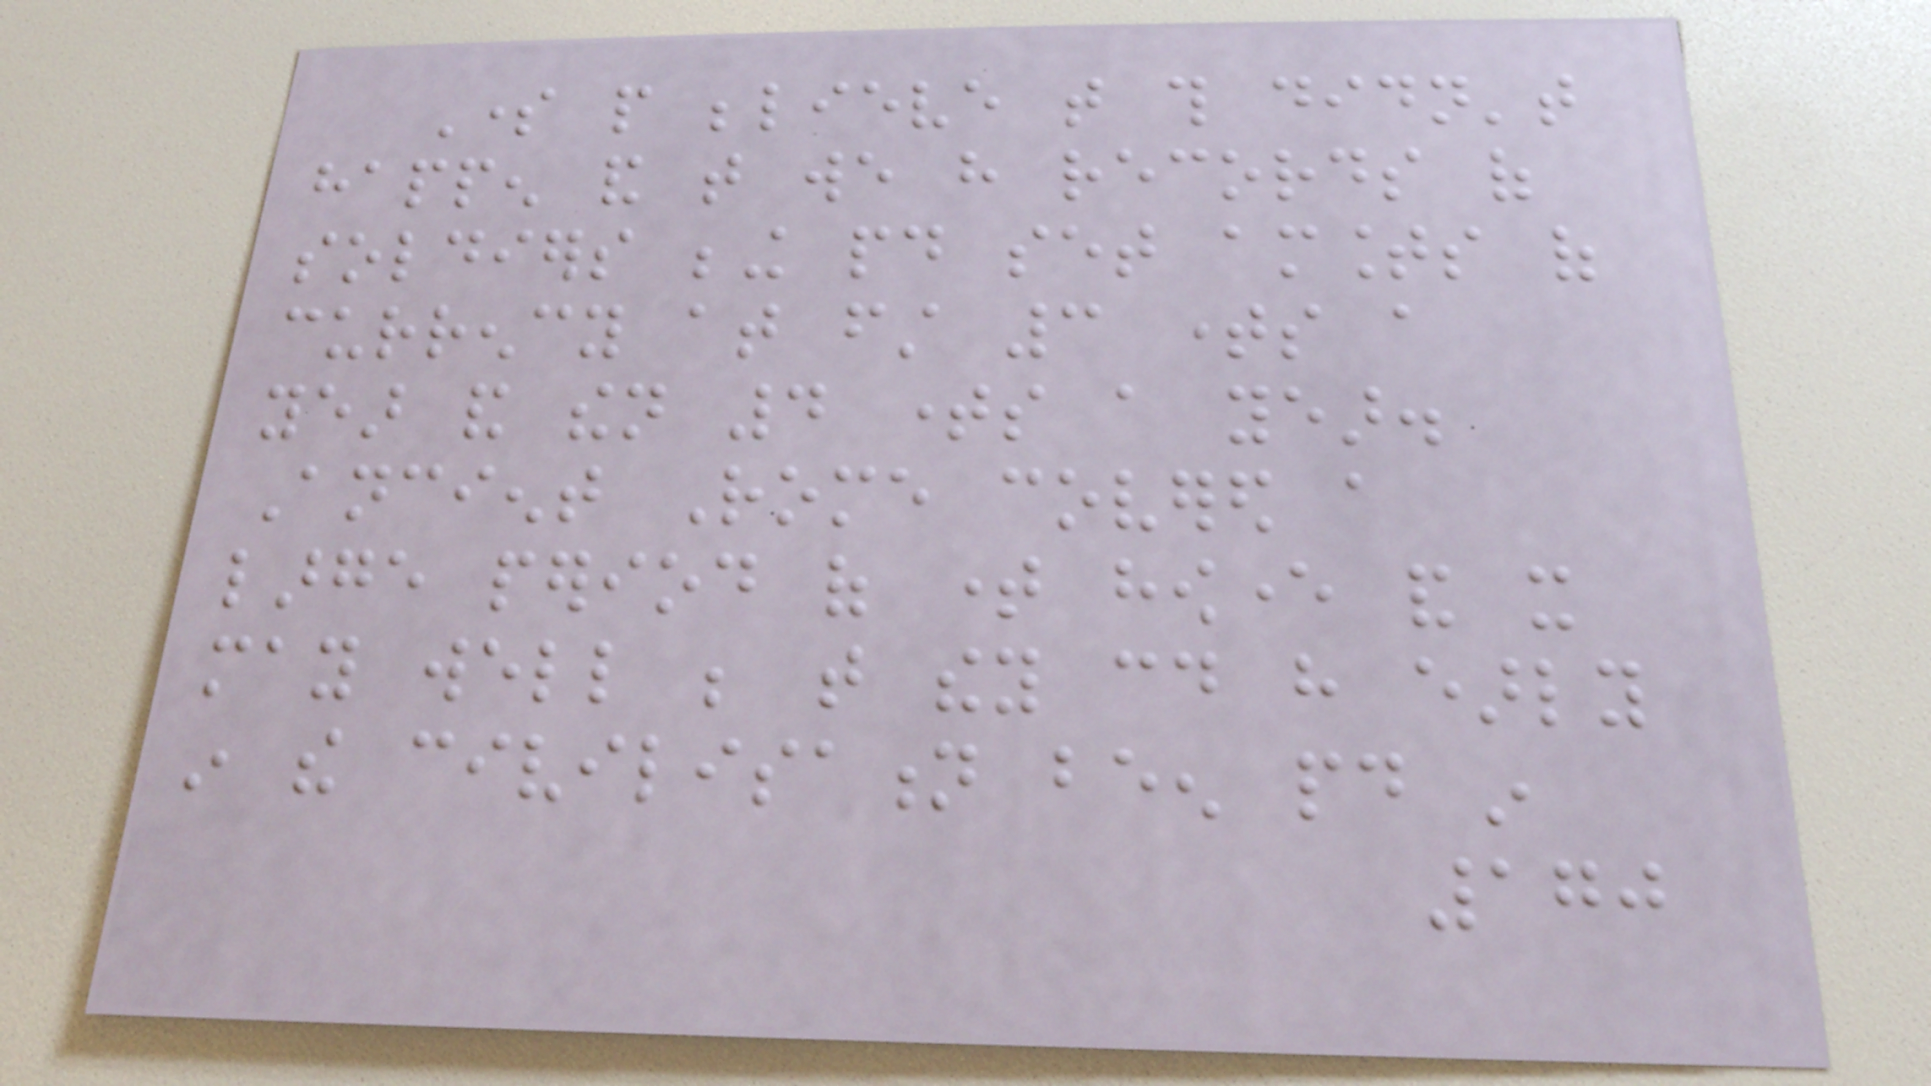Some people believe that this didn't
happen and that we have records of
soldiers being paid set amounts of
currency at first 3 times a
year and then 4 times a year.
Ancient Rome covered a
large period of time however and it
may well be that they could have early
in the civilisation been paid in
170
